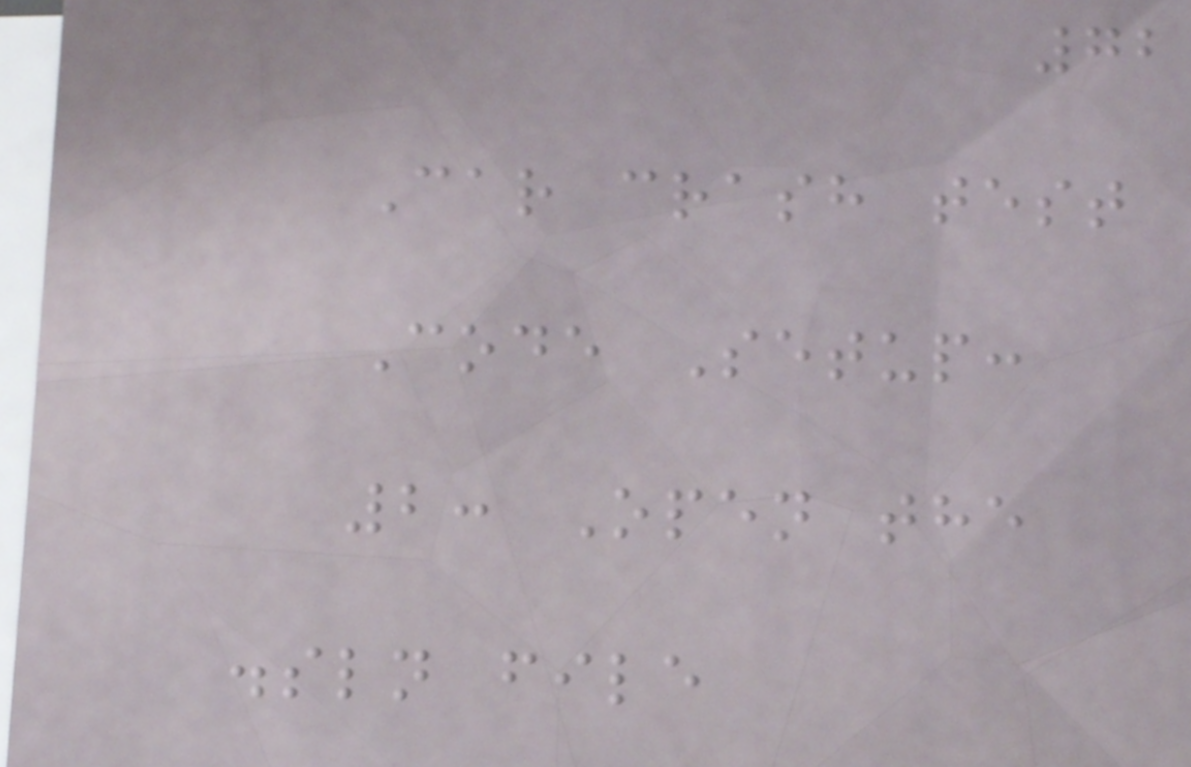72
Car crash test
Code Setup:
2: Open the
.sln file
